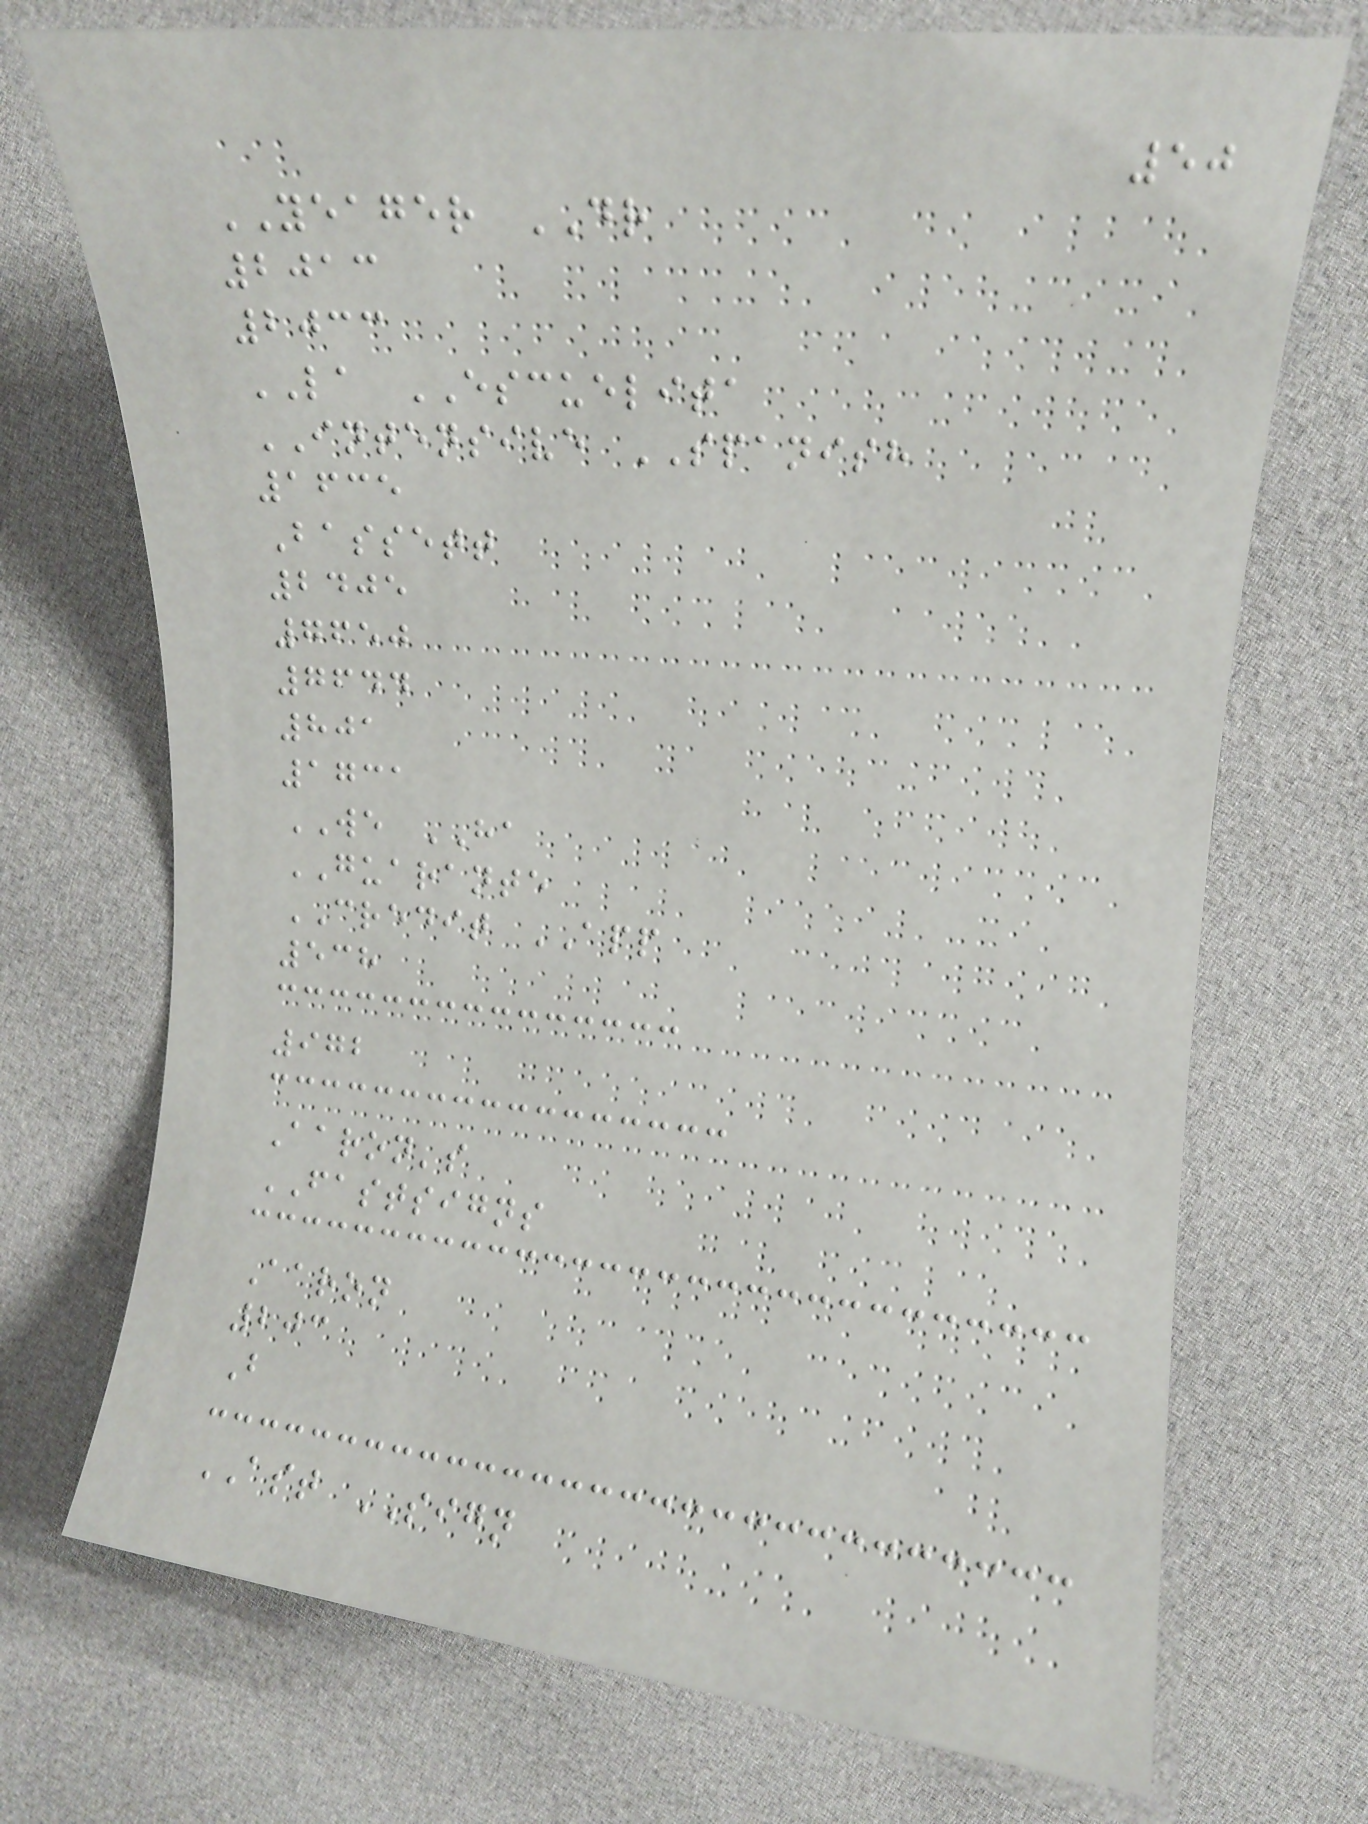50
YEAGER DR
2013
2033
LA ESCUELITA
INTENSIVE SPANISH
1635
Bassett
2405
7650
7644
801
1731
WE HA
GUARANTE
CREDIT APP
538
972
Aaron's
FASTSIGNS
Aaron
203
B
AST SIGN
